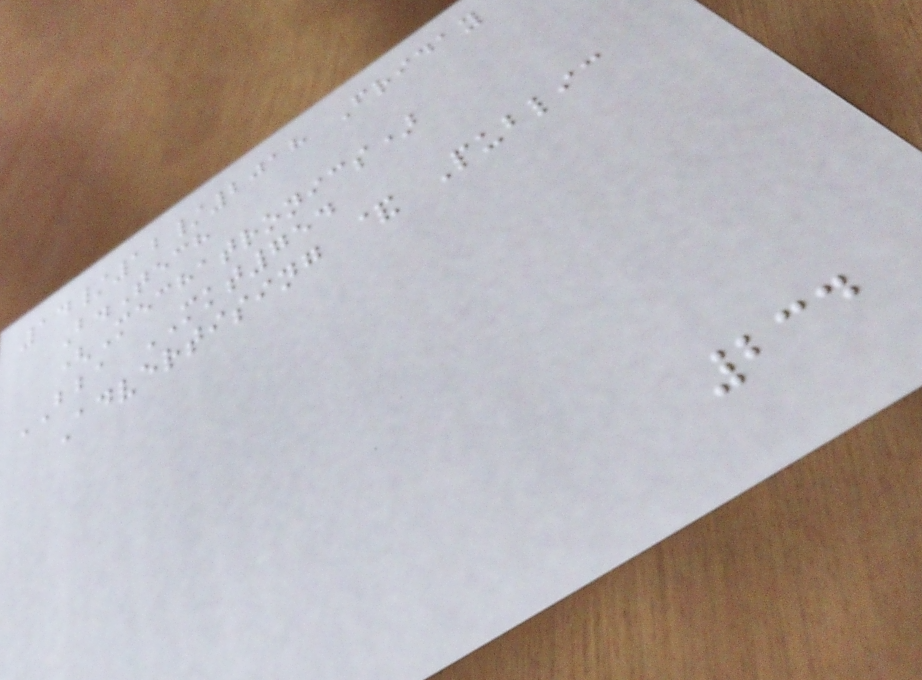14/12/2018 Friday
B.Tech
(Mechatronics)
BBA MKT754
Advertising & Public
234
